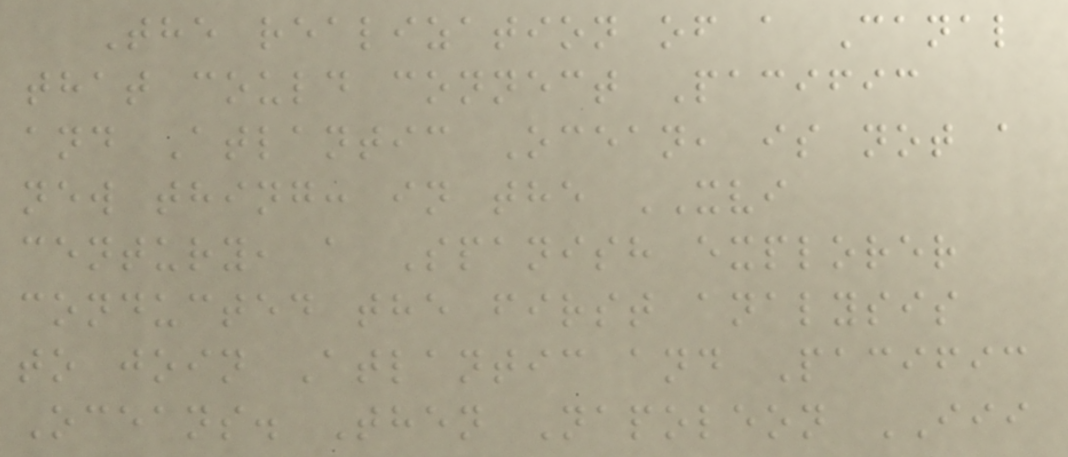The realization of a Canal
that could connect Pacific
and Atlantic Ocean, is not a
new thing: in the XVI
century, a Spanish explorer
conducted the first analysis
to join Atlantic and Pacific
Oceans. Then Napoleon III
